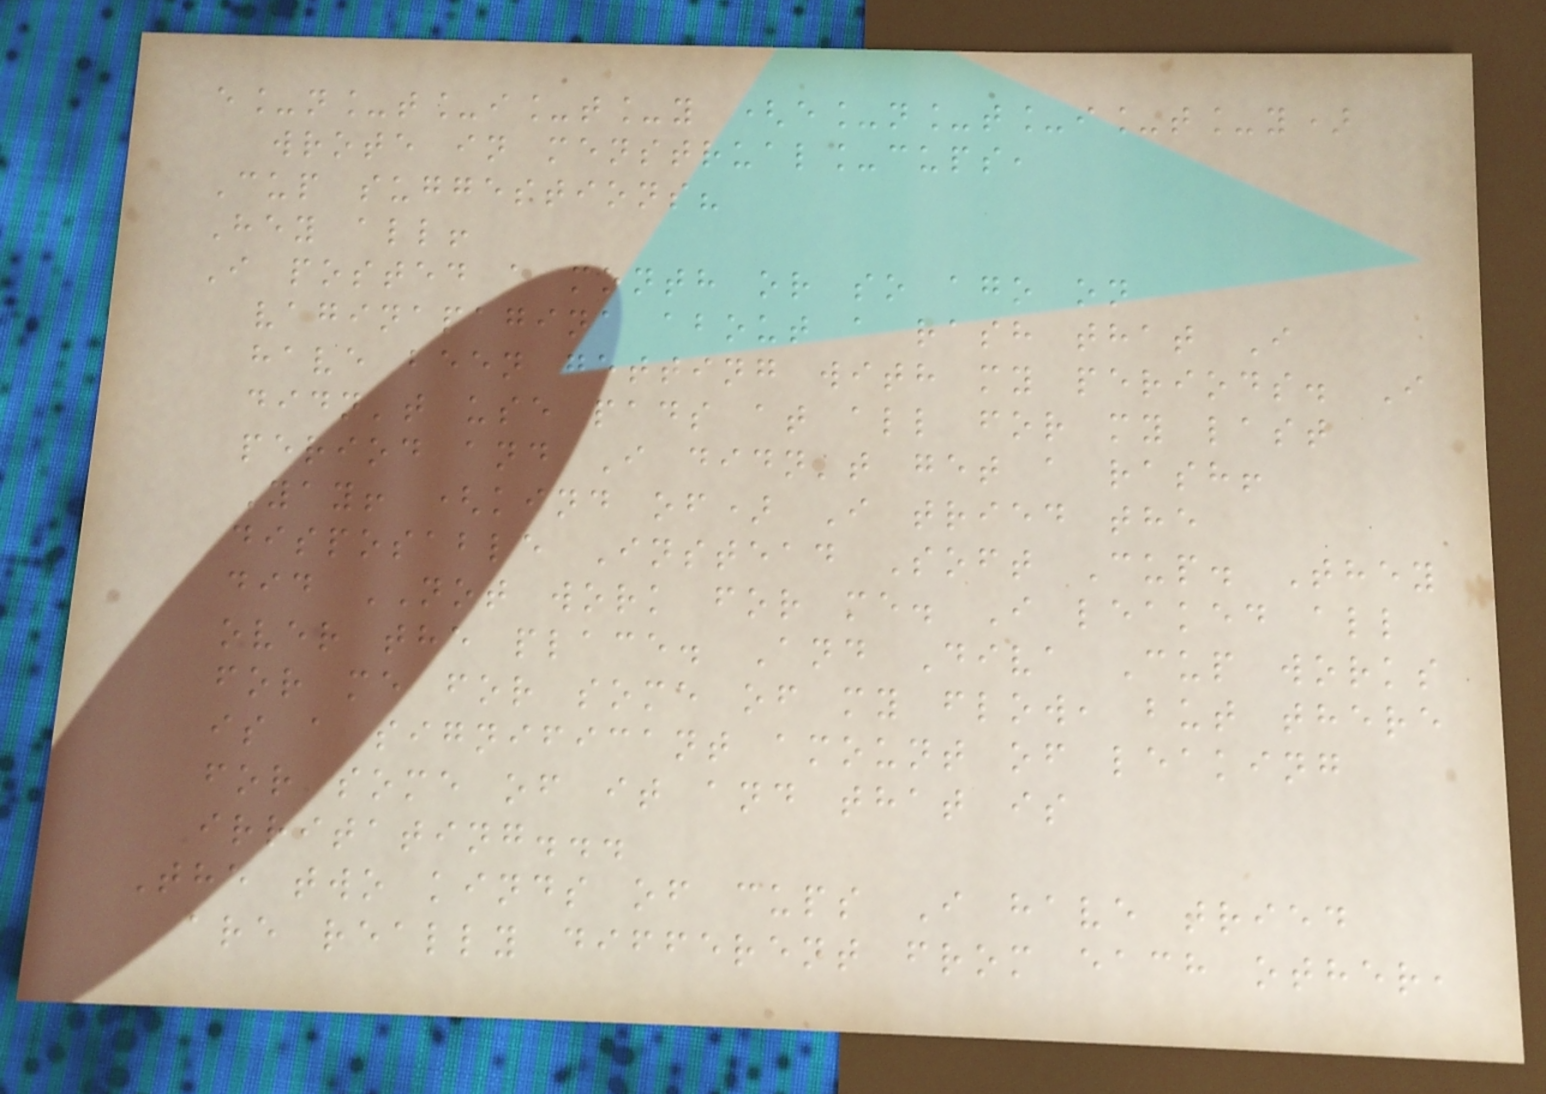e_n_t_i_t_y (e_n_t_i_t_y)
wrote in menstrual_cups,
Cup suggestions?
Hey all!
I posted a month or so ago on
vaginapagina about a rash that I
have been getting with my periods. I
didn't use pads at all for my last
period and I didn't get a rash!
Yay! (kind of) I tried the
disposable Instead Soft Cup. They
did NOT work for me. I leaked all
over the place. And Diva Cup works
for me for some of my flow, but there
is a significant amount of leaking
for some of it and that is
irritating...
The two kinds of cups I have tried
are really different from each other,
